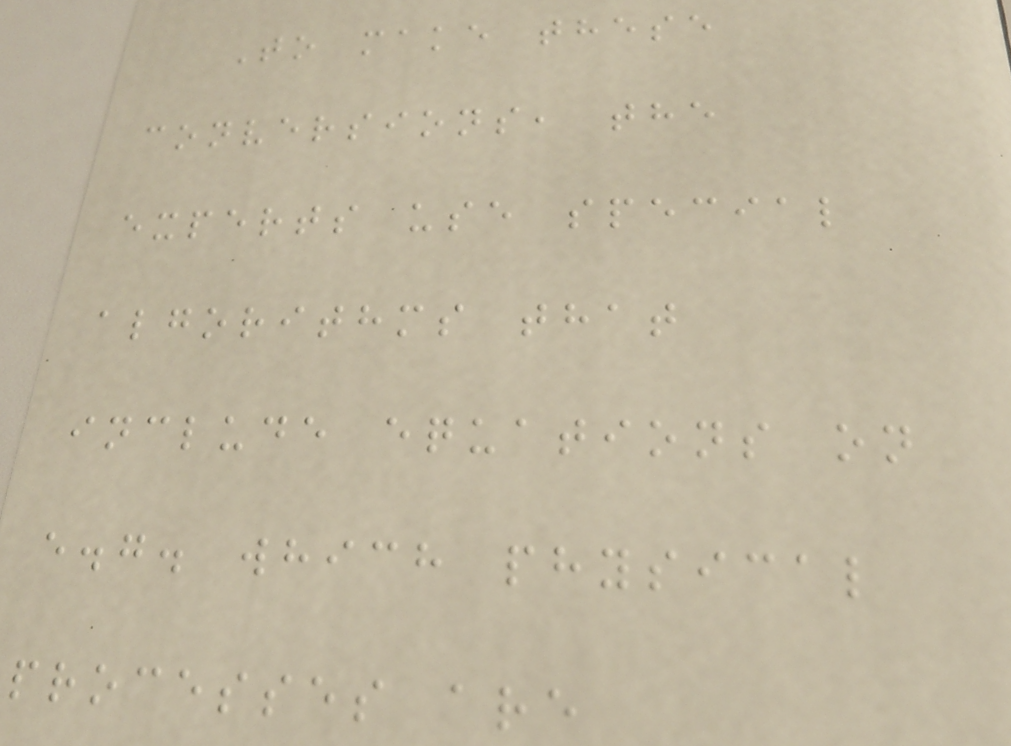To make these
conversions, the
experts use special
algorithms that
include equations on
e.g. which physical
processes are
